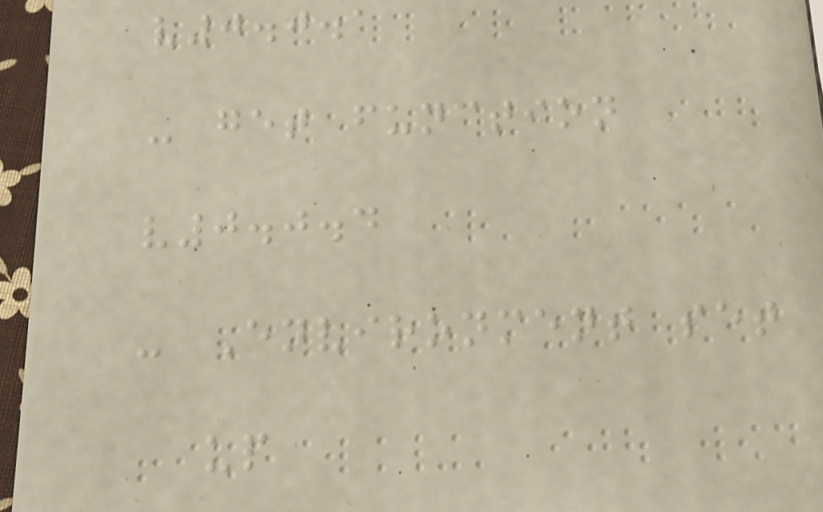v0.0.1
- get function
v0.0.4
- Environment set
up
